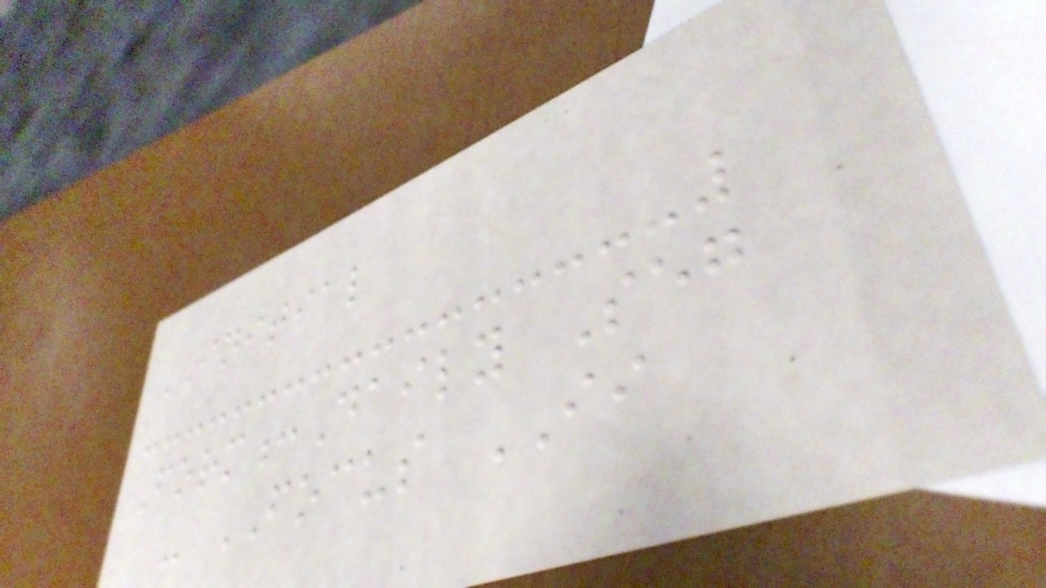INITIAL
Form:Daily Seg
- FOCUS II
